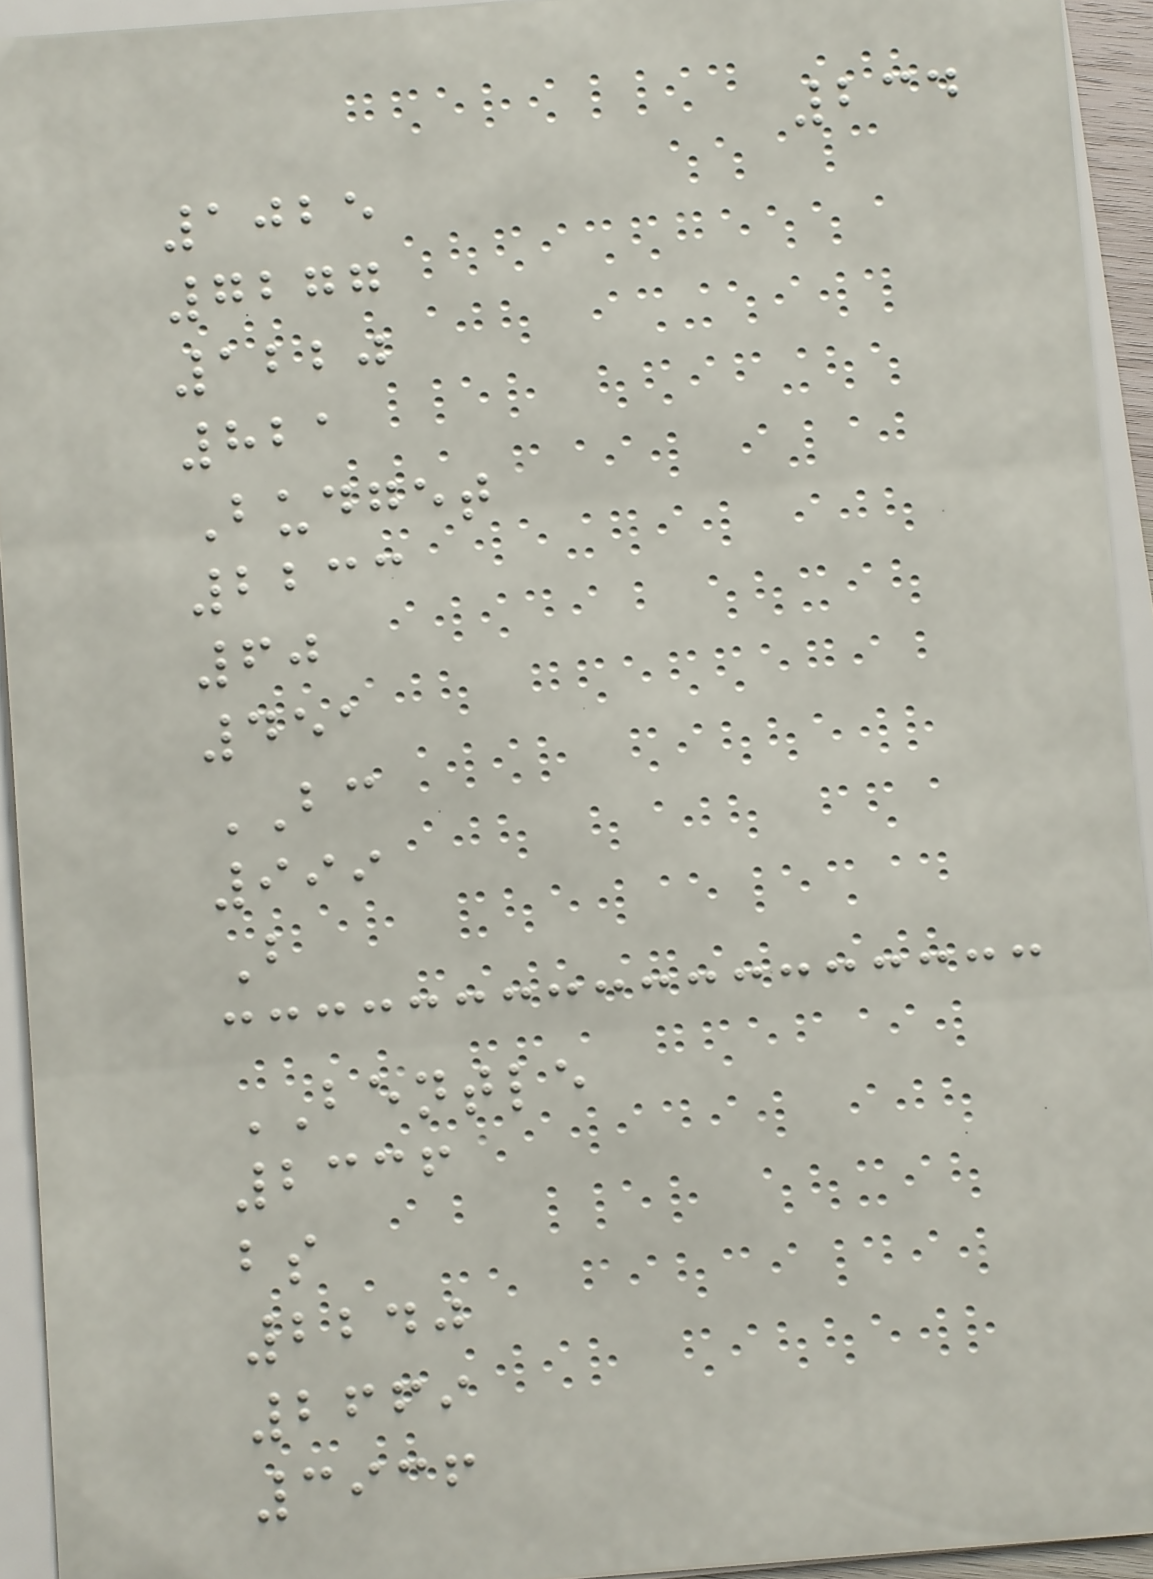234
1025
7277
1220
821
Budget
2233
60
451
BC
999
B
BENTLE
2336
bs
2240
2669
3936
